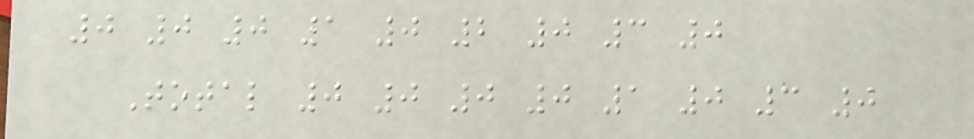0 0 0 1 0 2 0 3 0
Total 0 0 0 0 1 0 3 0
